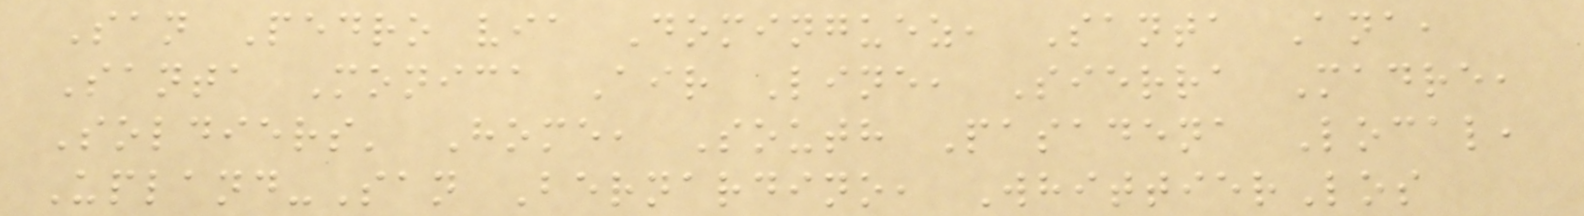San Pedro via Dominguez, Santa Ana,
Santa Monica Air Line, Sierra Madre,
Soldiers' Home, South Pasadena Local,
Upland-San Bernardino, WhittierLos
